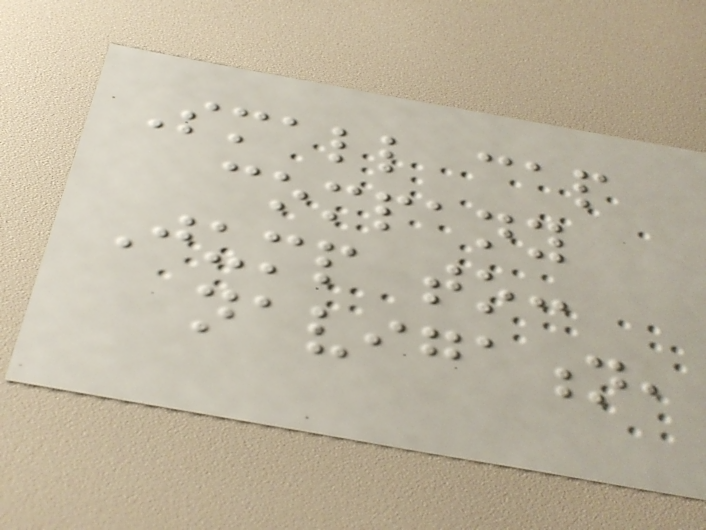Small cap
company
Jump to:
navigation,
